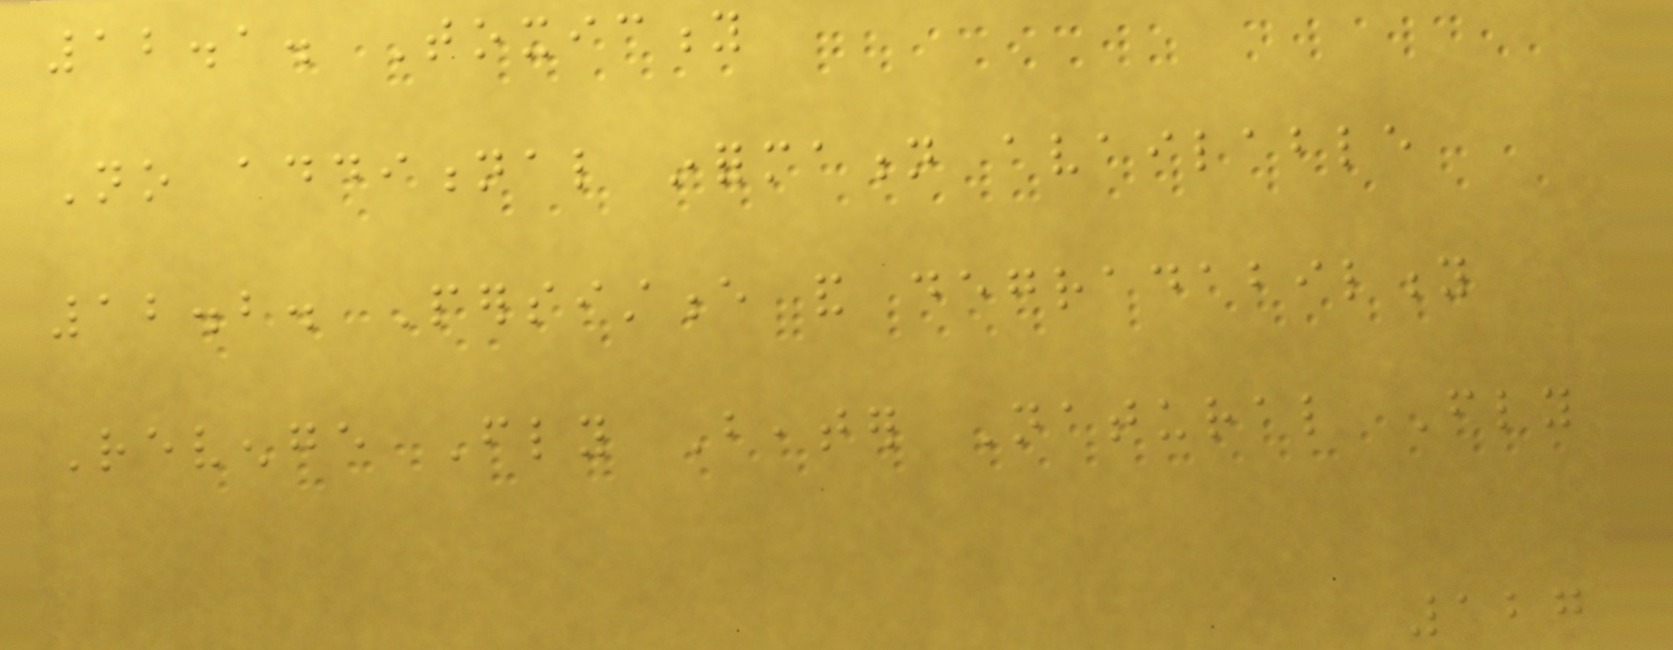12.1. Toxicity
No additional information available
12.2. Persistence and degradability
Revenge Fly Beater Natural Fly
127
